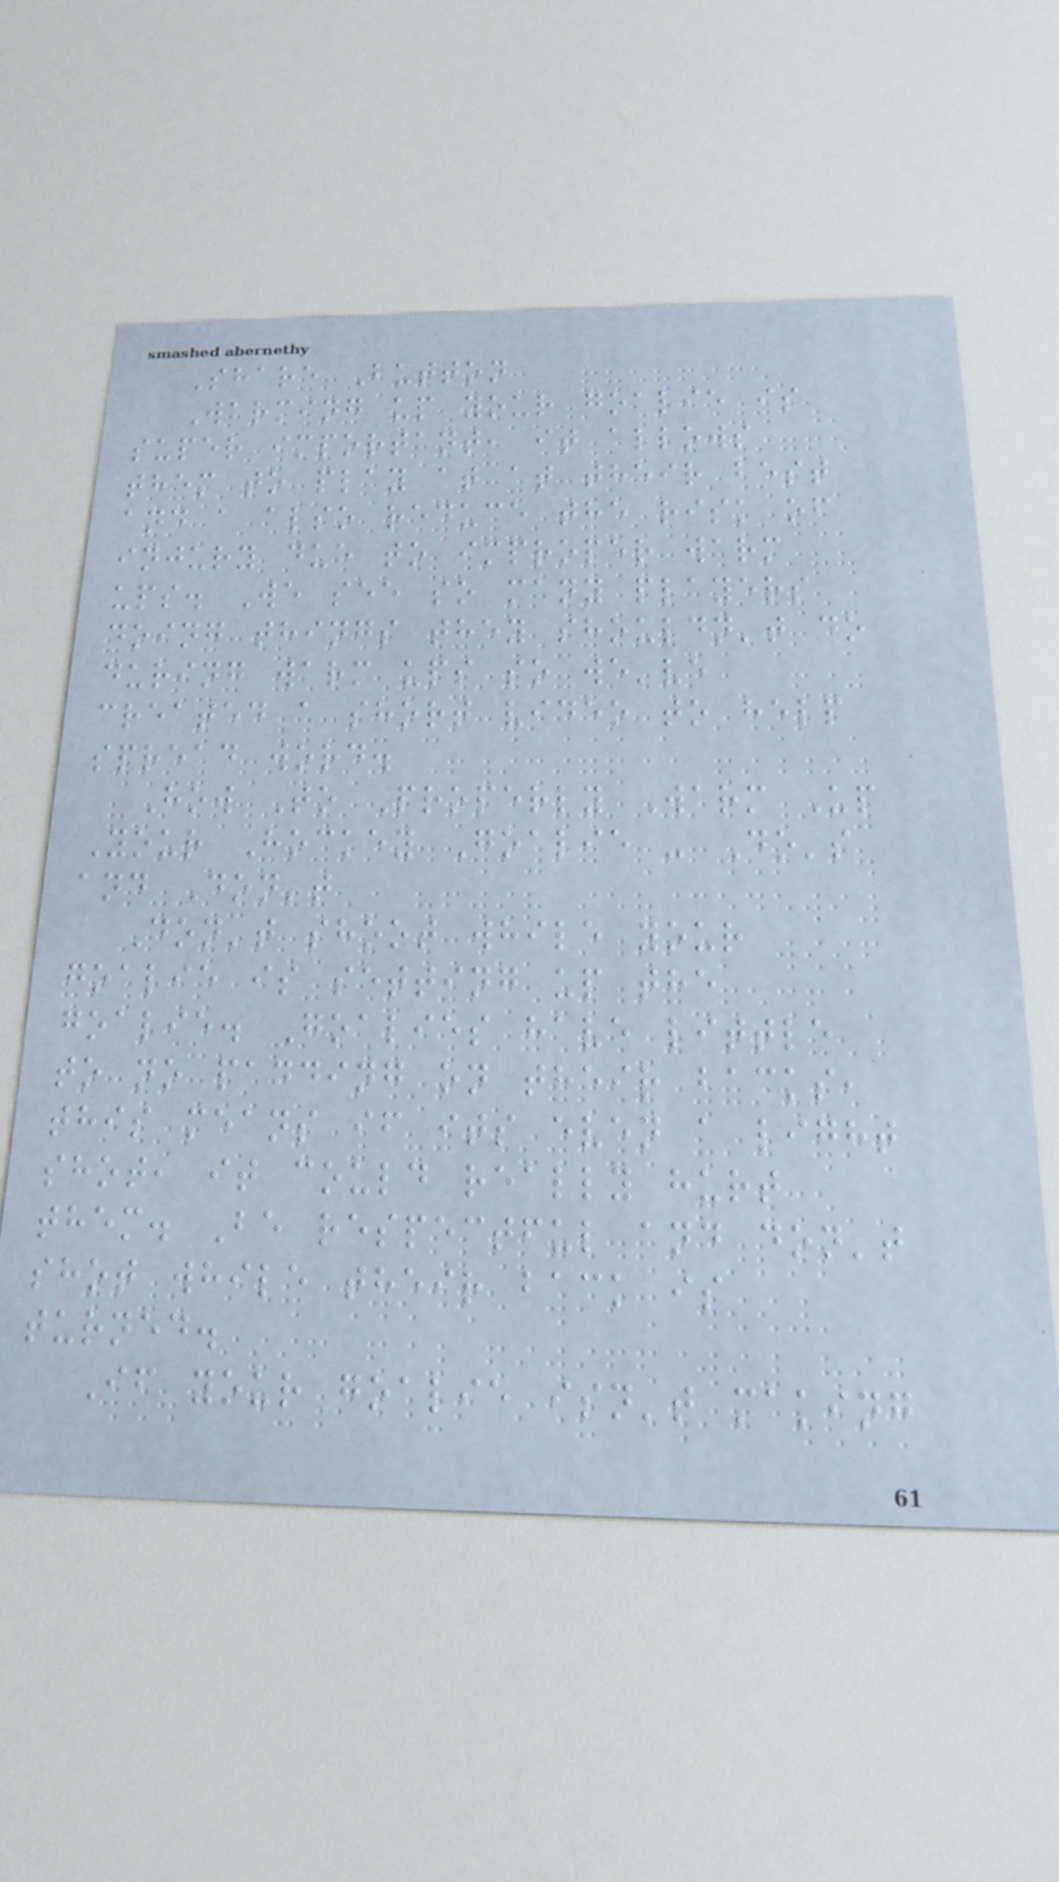Share Button
Warming up your goalie is
super important, it allows
them to play at at their best
and a also reduce the risk of
injury due to improper warm
ups. We see so many players
doing things they shouldn't do
during warm ups so we've
created a short video to help
spread word.
How To Properly Warm Up
Your Hockey Goalie - Do's
and Don't
Don't shoot while your
goalie is setting up the
goalie. Goalies have little
to no padding on their backs,
this means if its even a light
shot, it could really hurt
them. Be respectful and don't
shot while their back is
turned.
If your goalie isn't making
